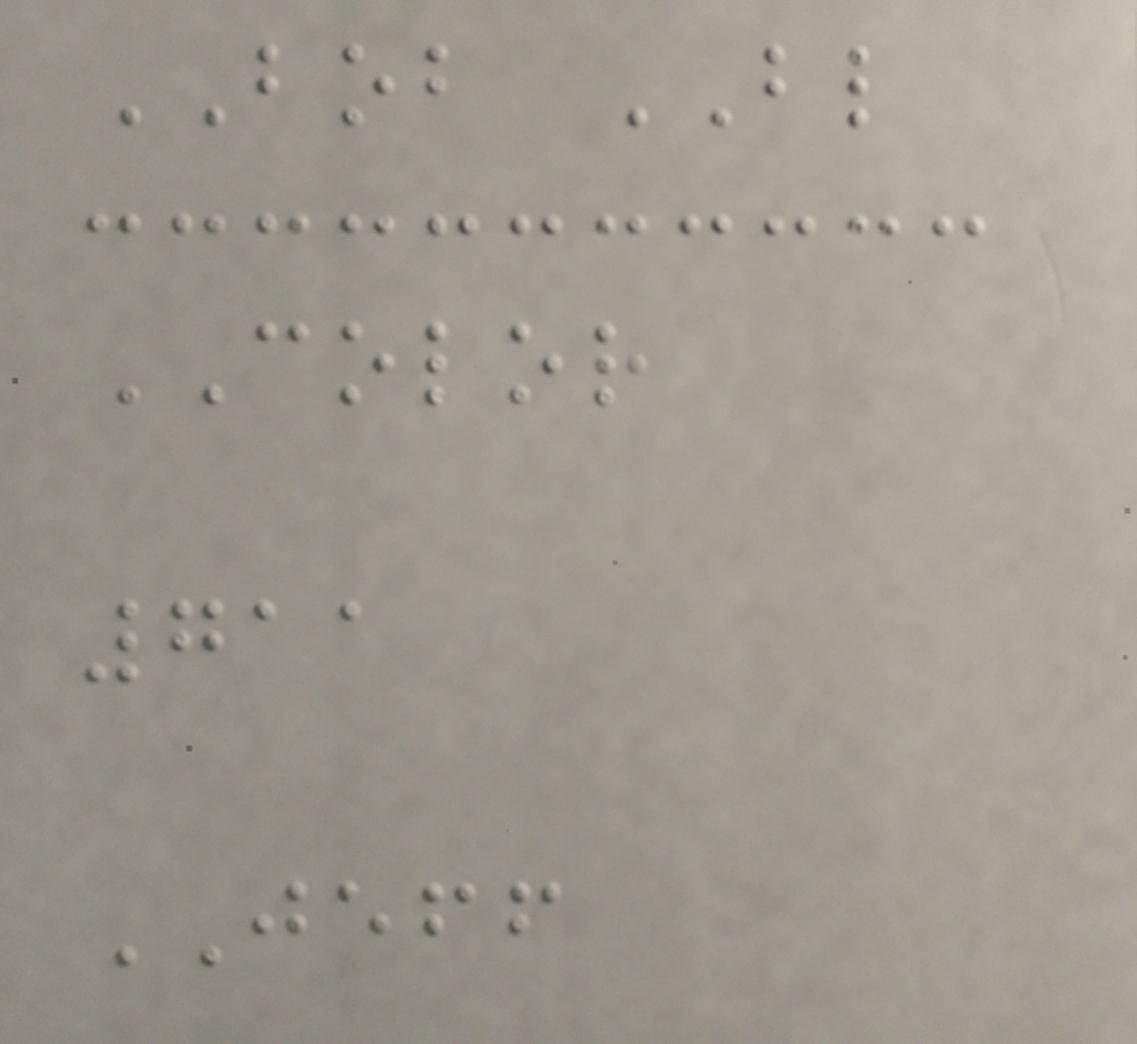BOB BL
COLOR
711
JEFF
